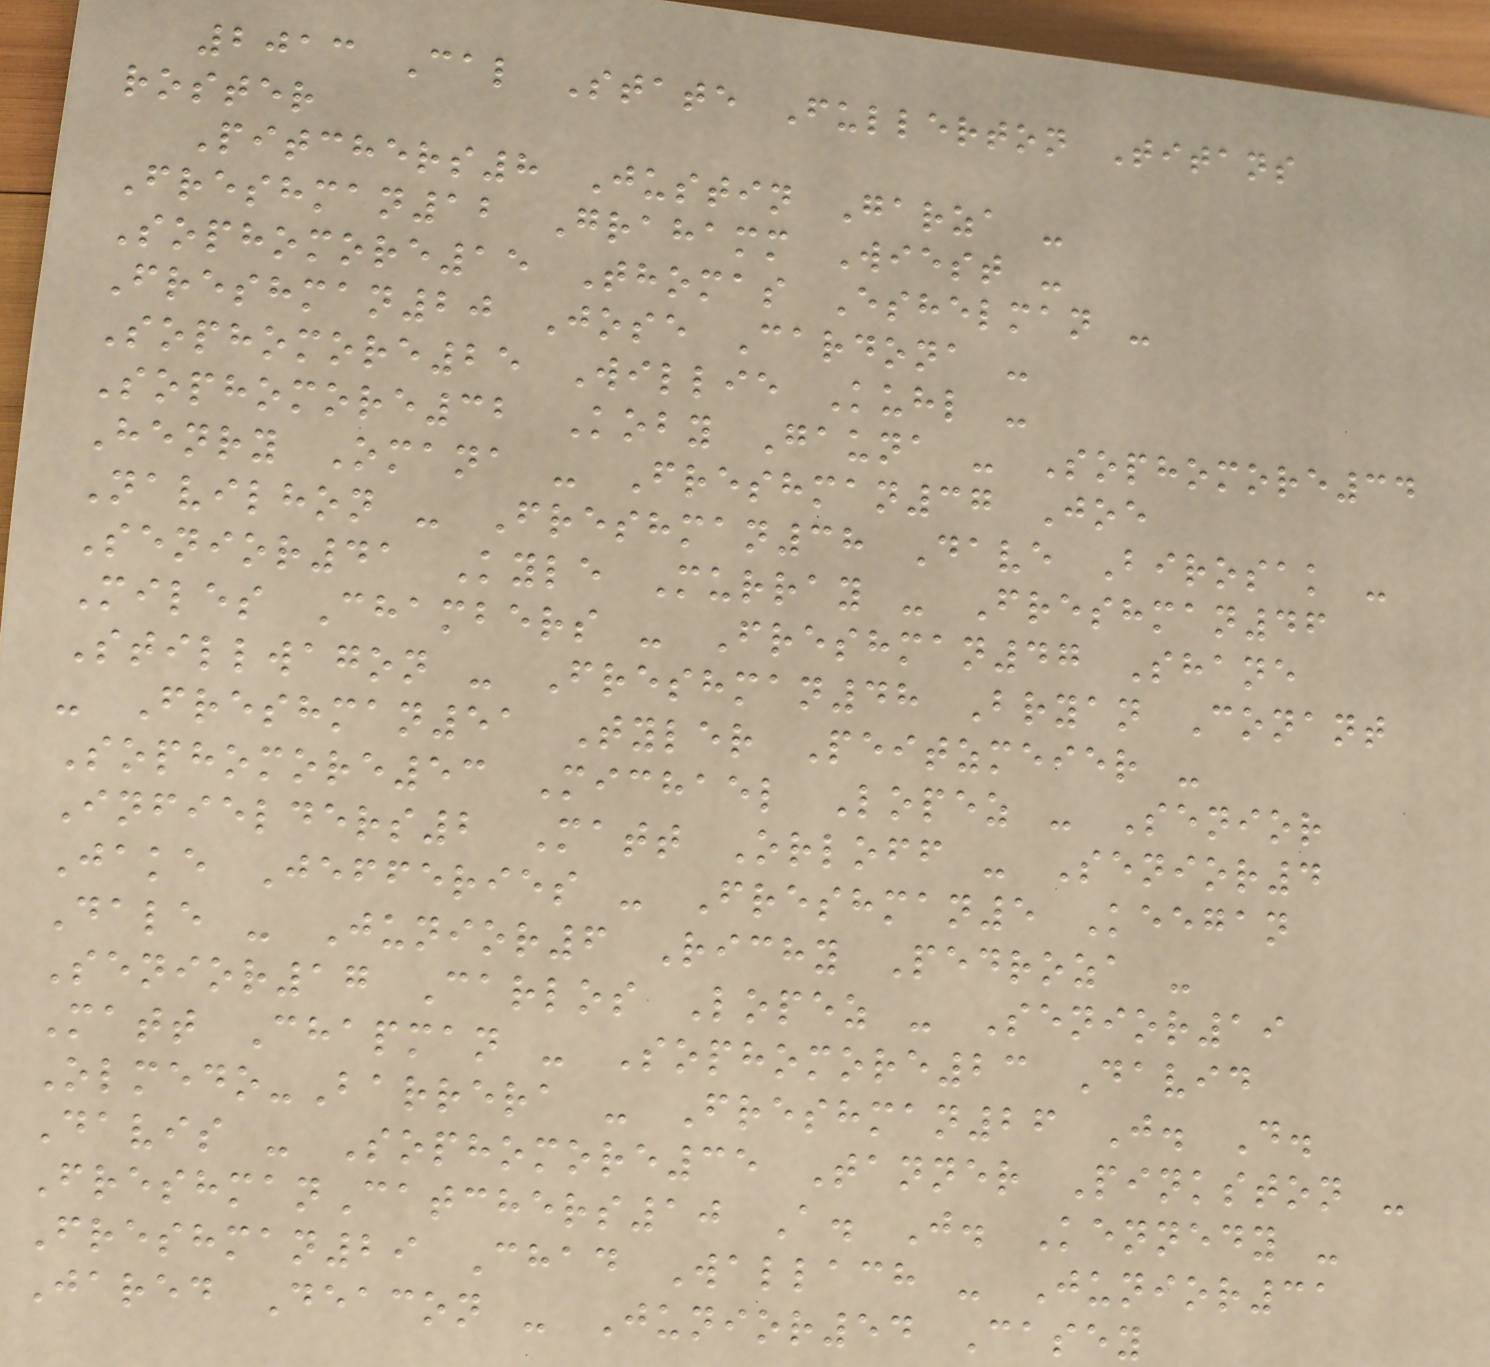2013 Cal State Fullerton Titans
roster
Pitchers8 Justin Garza -
Freshman12 Grahamm Wiest -
Sophomore15 Thomas Eshelman -
Freshman20 Jose Cardona -
Sophomore25 Willie Kuhl -
Sophomore32 Koby Gauna - Sophomore34
Henry Omana - Freshman37 Joe
Navilhon - Freshman38 Dave Birosak -
Senior41 Kyle Murray - Freshman46
Miles Chambers - Freshman47 Shane
Stillwagon - Freshman48 Bryan Conant
- Freshman51 Tyler Peitzmeier -
Sophomore53 Michael Lopez - Senior
Infielders2 Matt Orloff - Senior4
Jake Jefferies - Freshman5 Keegan
Dale - Junior6 Richy Pedroza -
Senior17 Carlos Lopez - Senior19
Matt Chapman - Sophomore23 David
Olmedo-Barrera - Freshman26 J. D.
Davis - Sophomore35 Tanner Pinkston -
FreshmanCatchers10 A. J. Kennedy -
Freshman29 Chad Wallach - Junior31
Jared Deacon - Junior54 Casey
